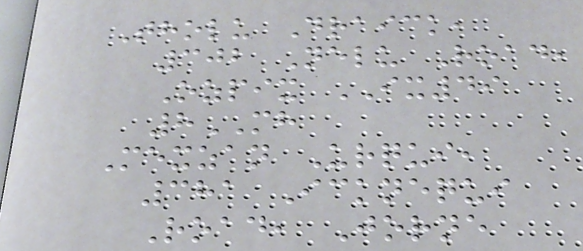Tholu Draick,
302 Nelu Road,
Ozpix IX49
8MH
Mexzan Urqui,
381 Icknequi
Road, Jorne
